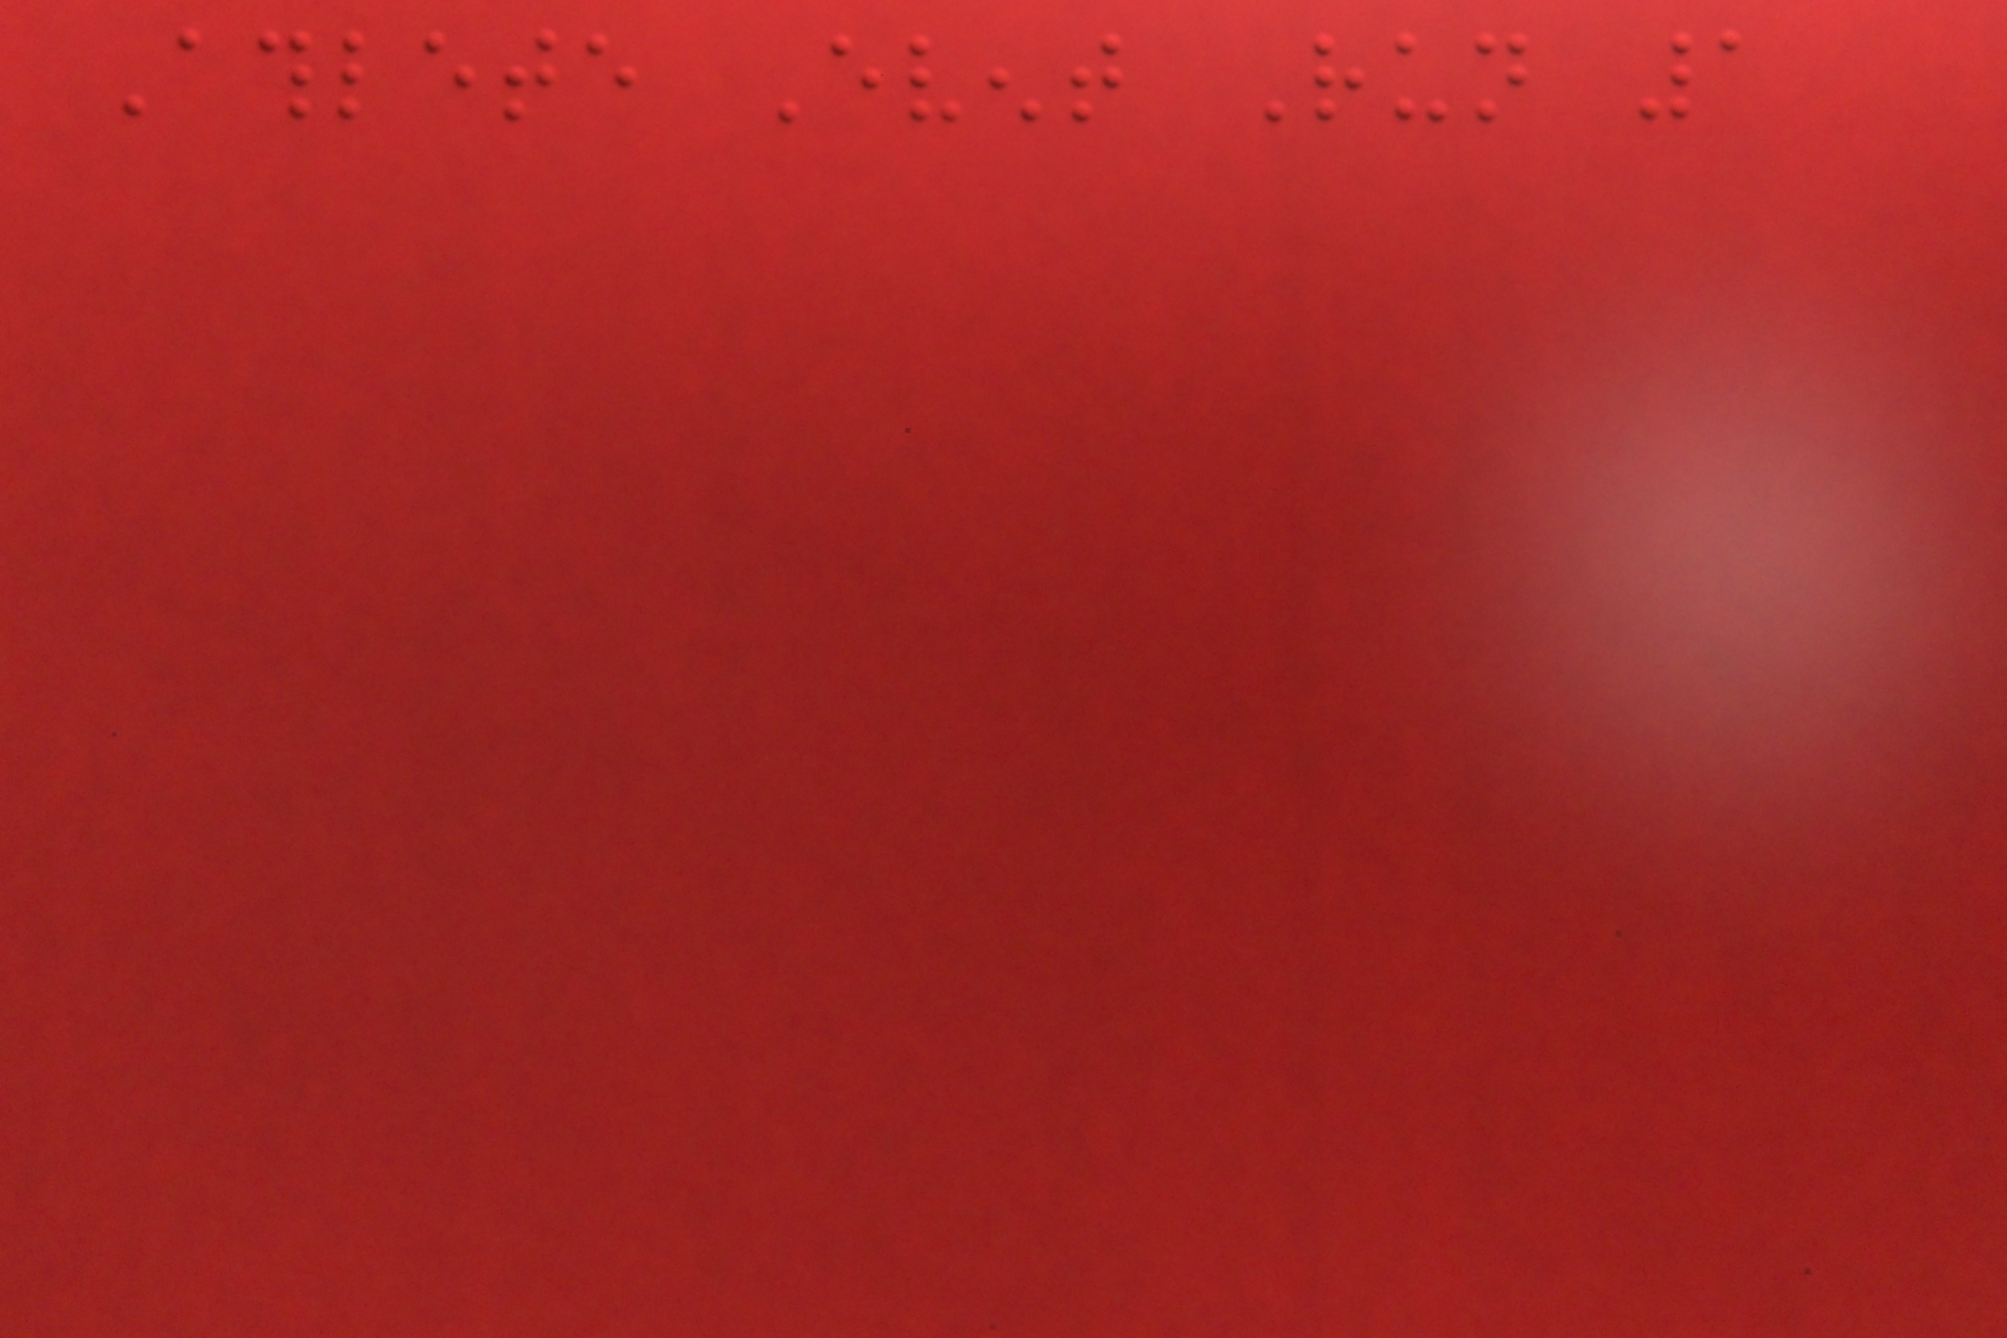Athlete Event Run 1
